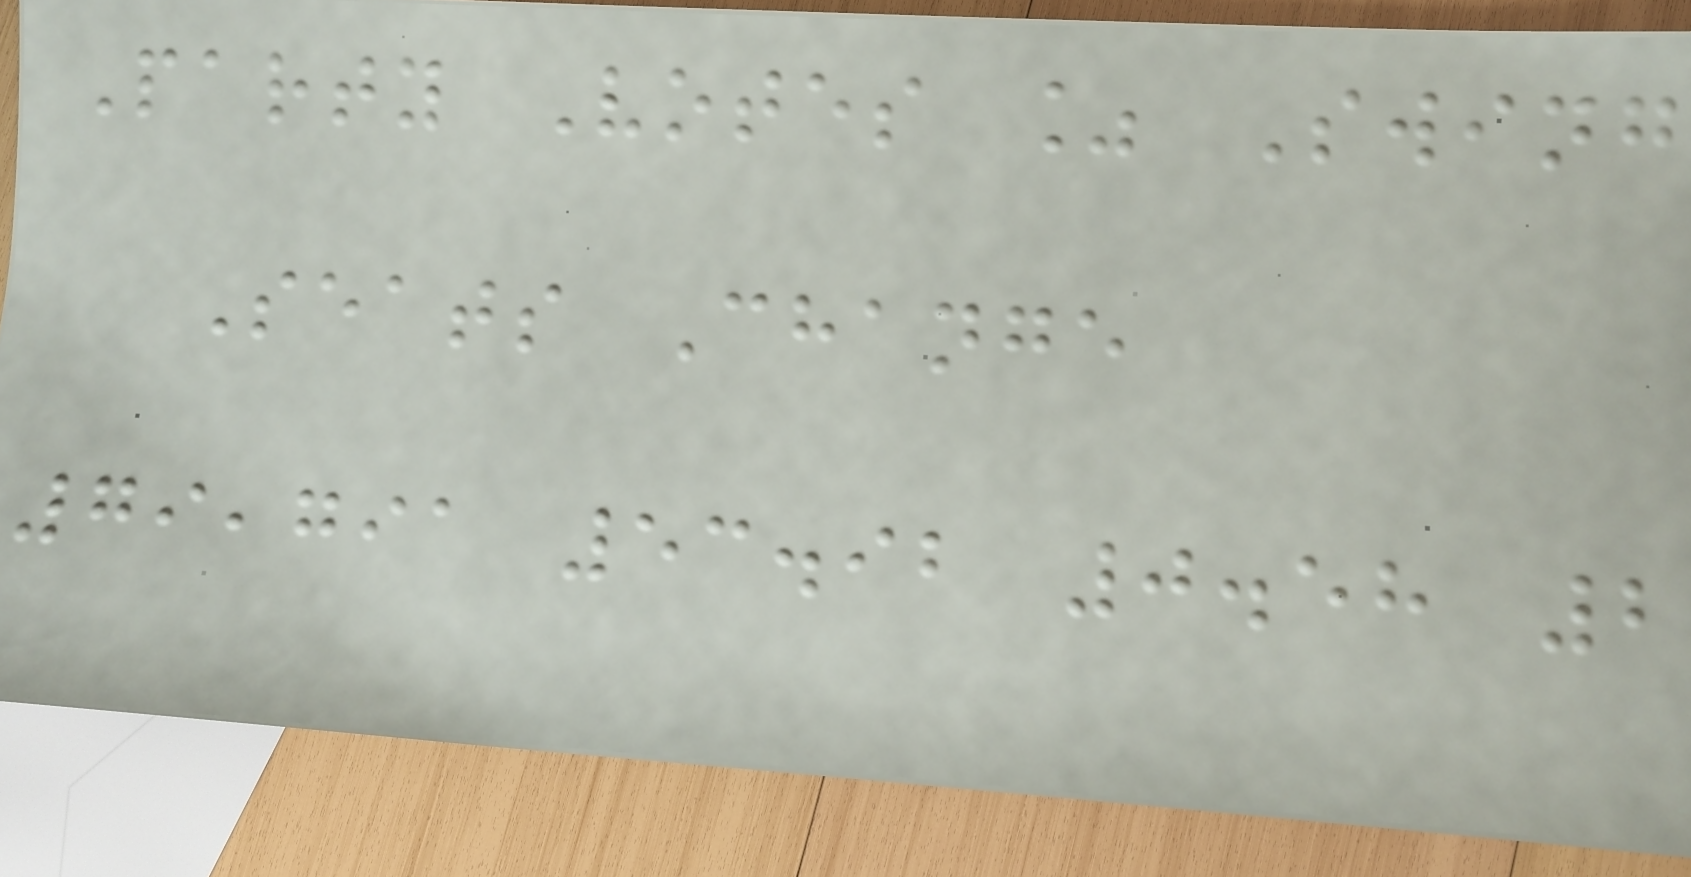Party Votes % Swing
Seats Change
79,791 53.92 0.58 2
